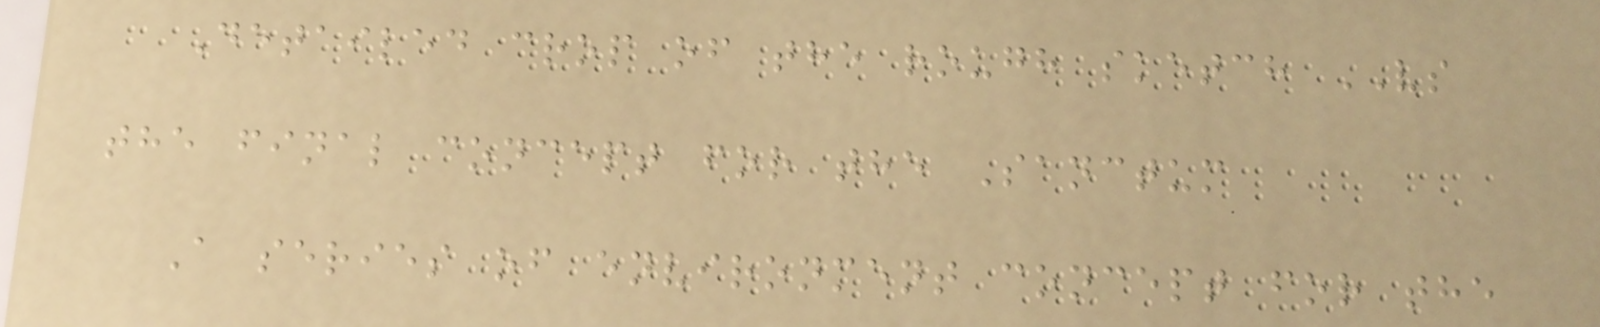Detailed crop of the rough sketch VS
the final concept for the Sanctum
A series of environment concept for the
